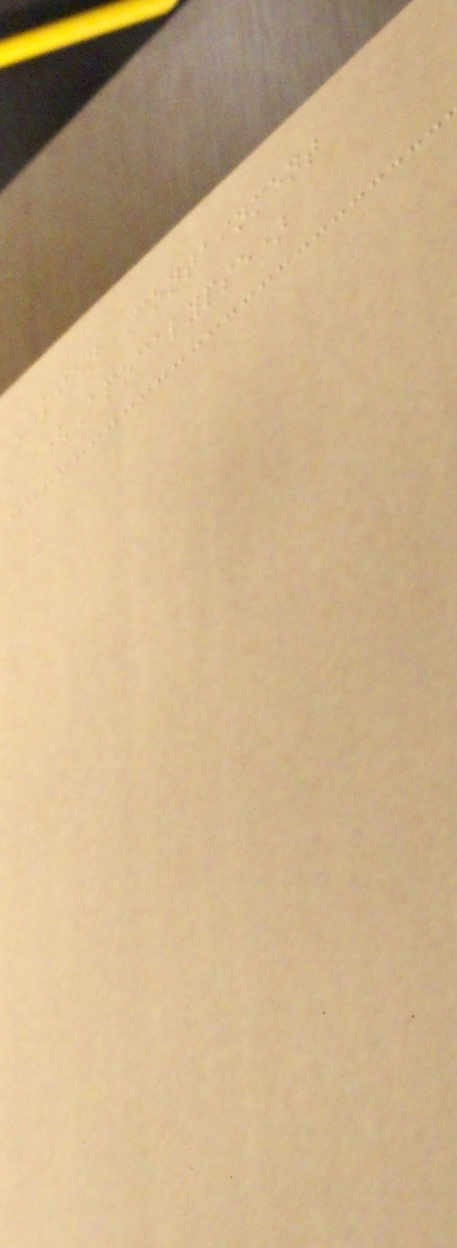Alien Containment
(Apocalypse)
